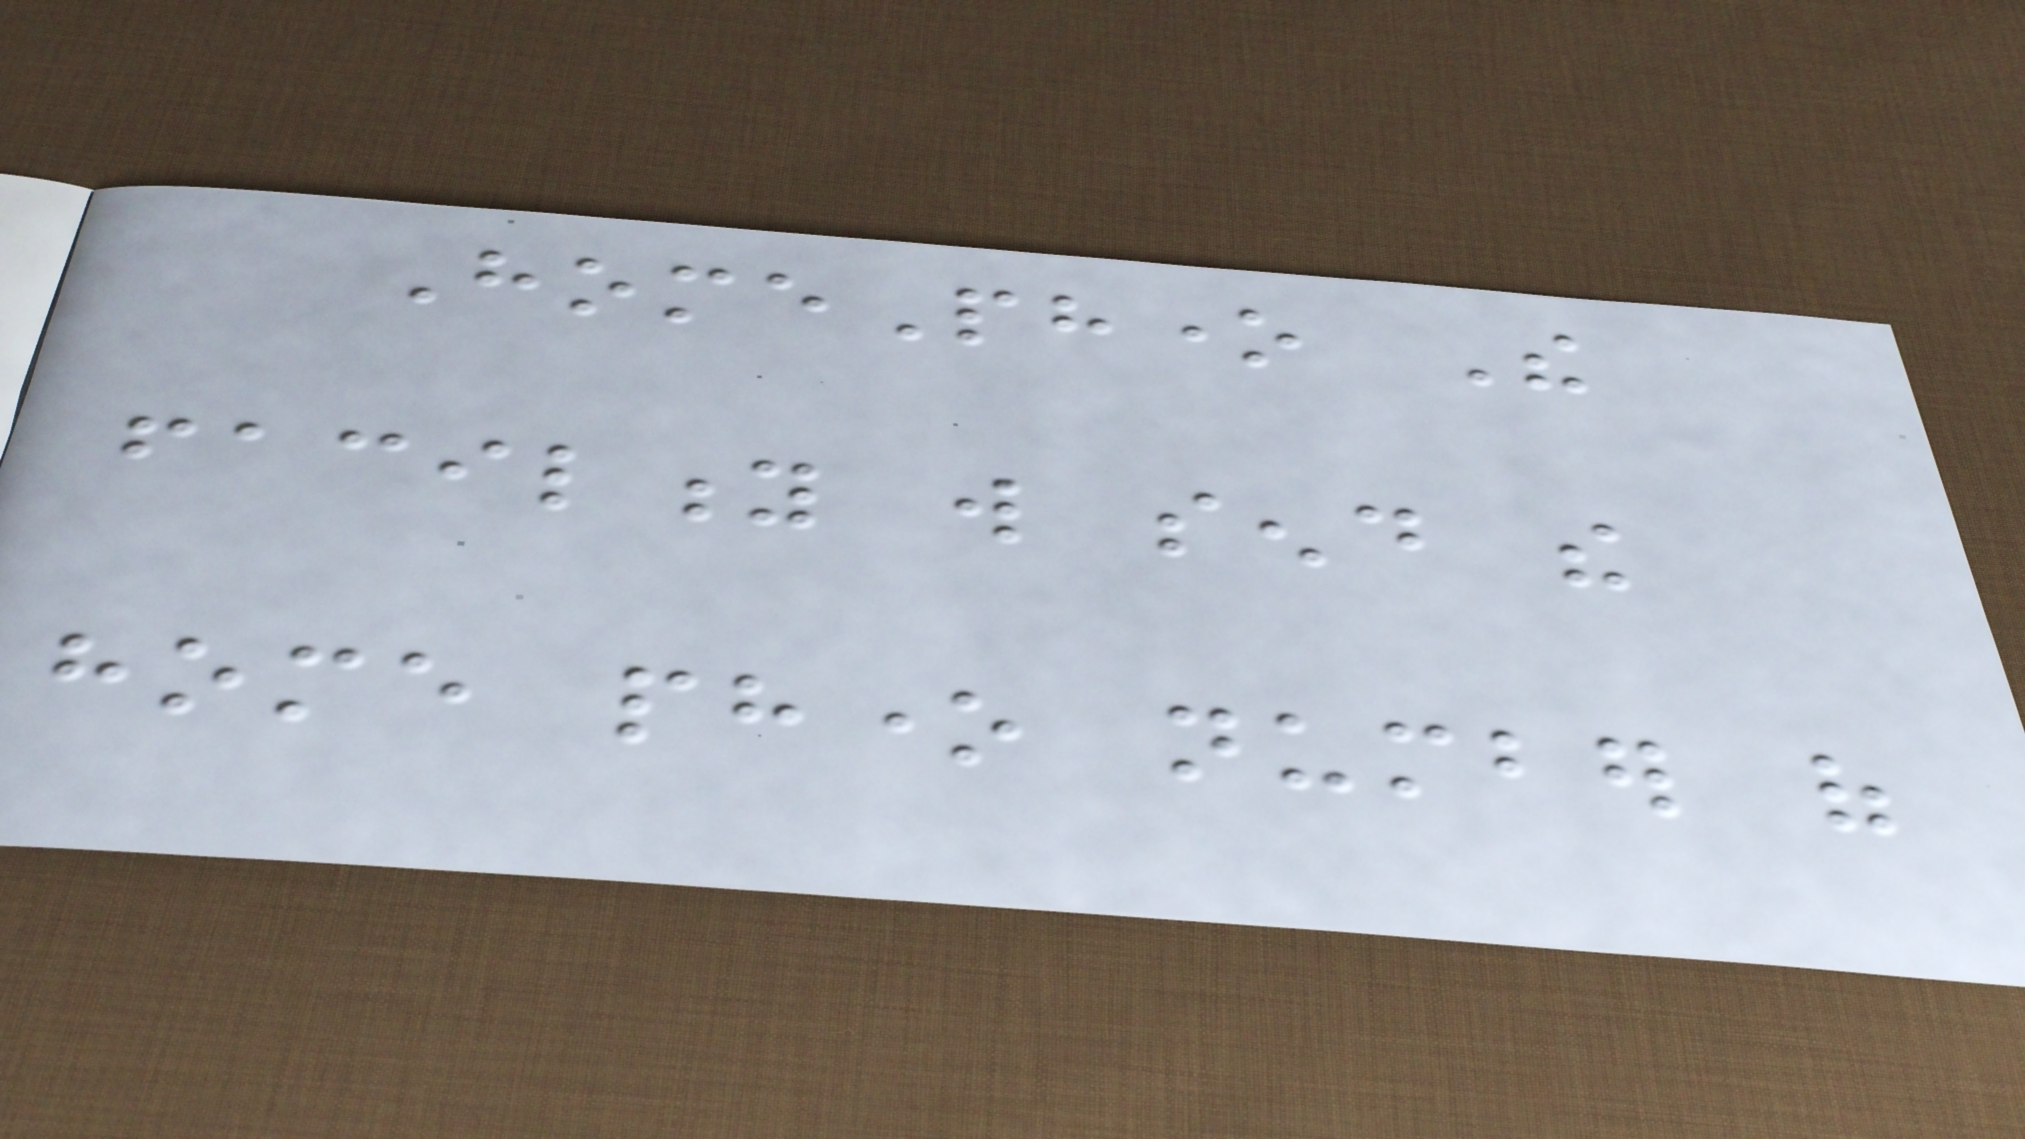HomePhone The
facility will send the
home phone number of
